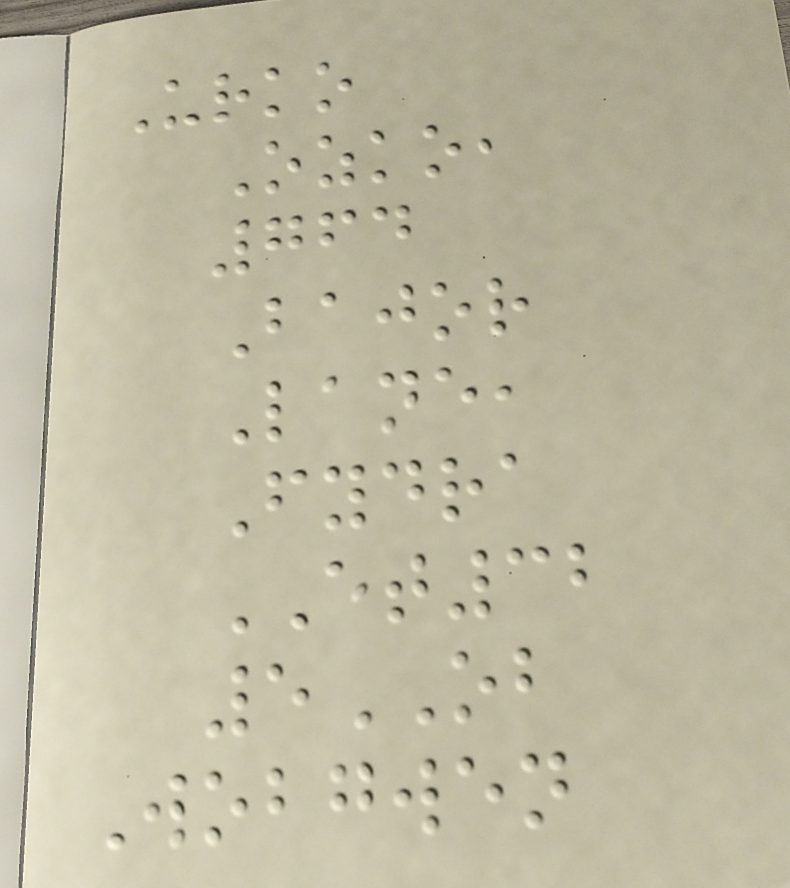Urko
Ozko,
764
Bajor
Lane,
Fydra
ET32
5OB
Wobgwen
